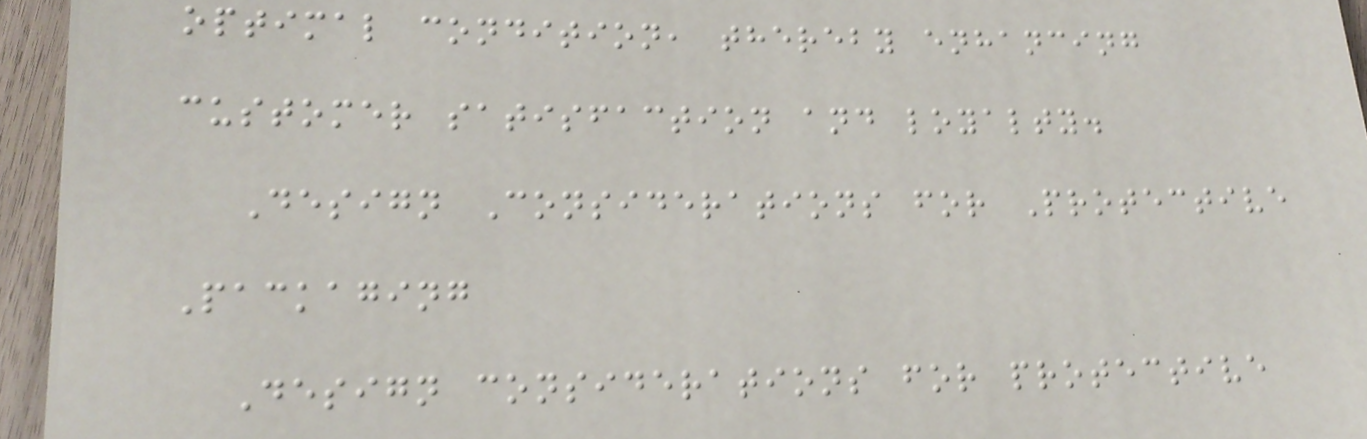optimal condition, thereby enhancing
customer satisfaction and loyalty.
Design Considerations for Protective
Packaging
Design considerations for protective
